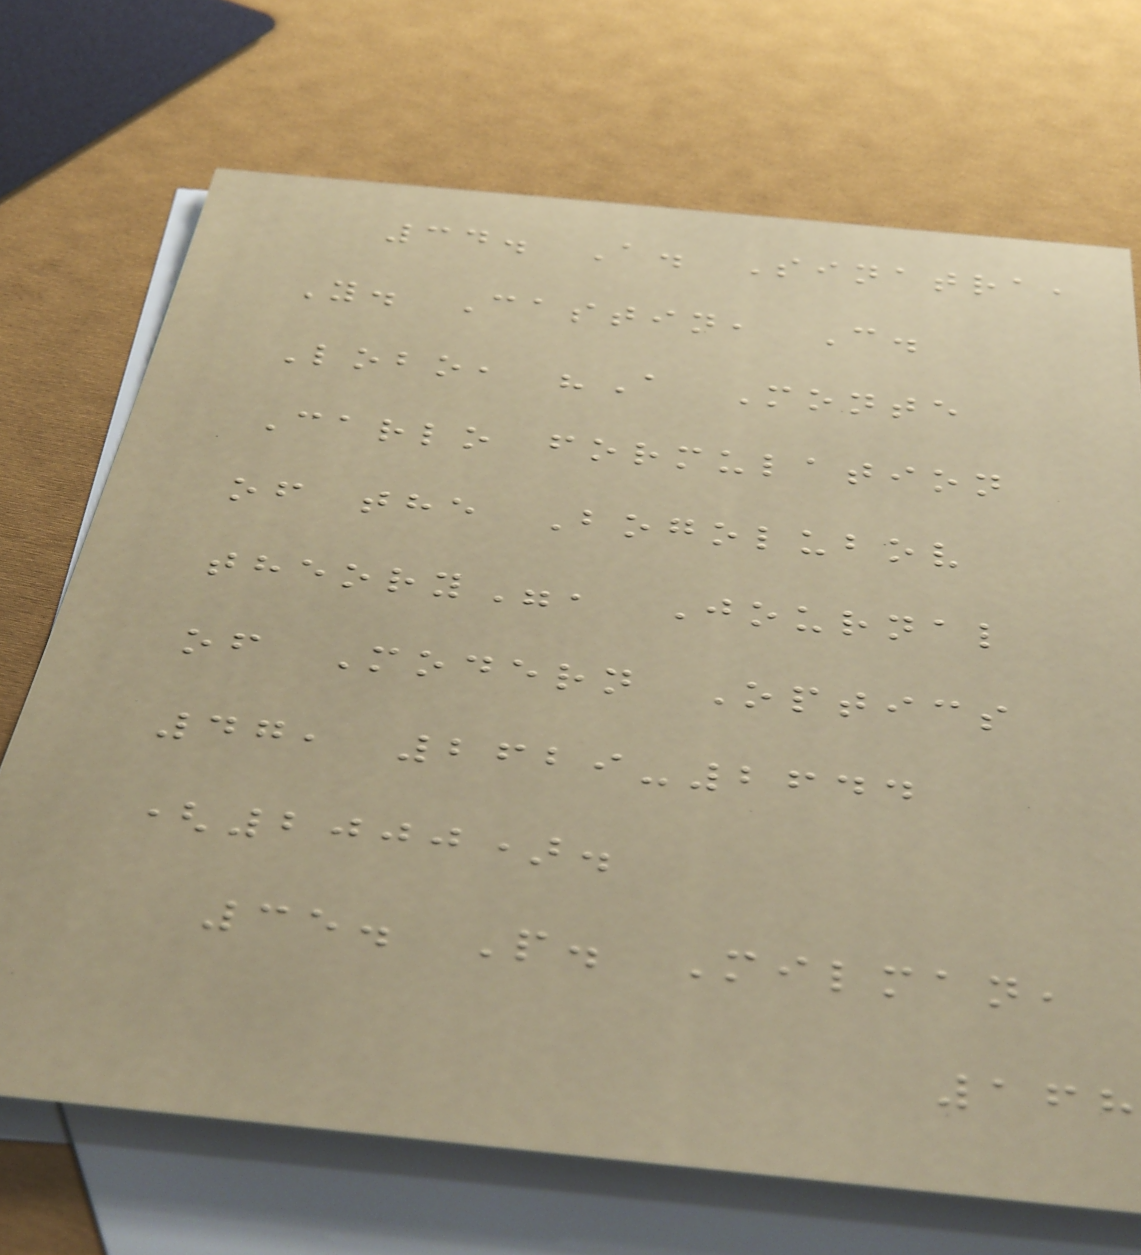34. A. Sinatra,
Y. Castin, C.
Lobo, "A Monte
Carlo formulation
of the Bogolubov
theory", Journal
of Modern Optics
47, 2629-2644
(2000).
35. P. Milman,
168
